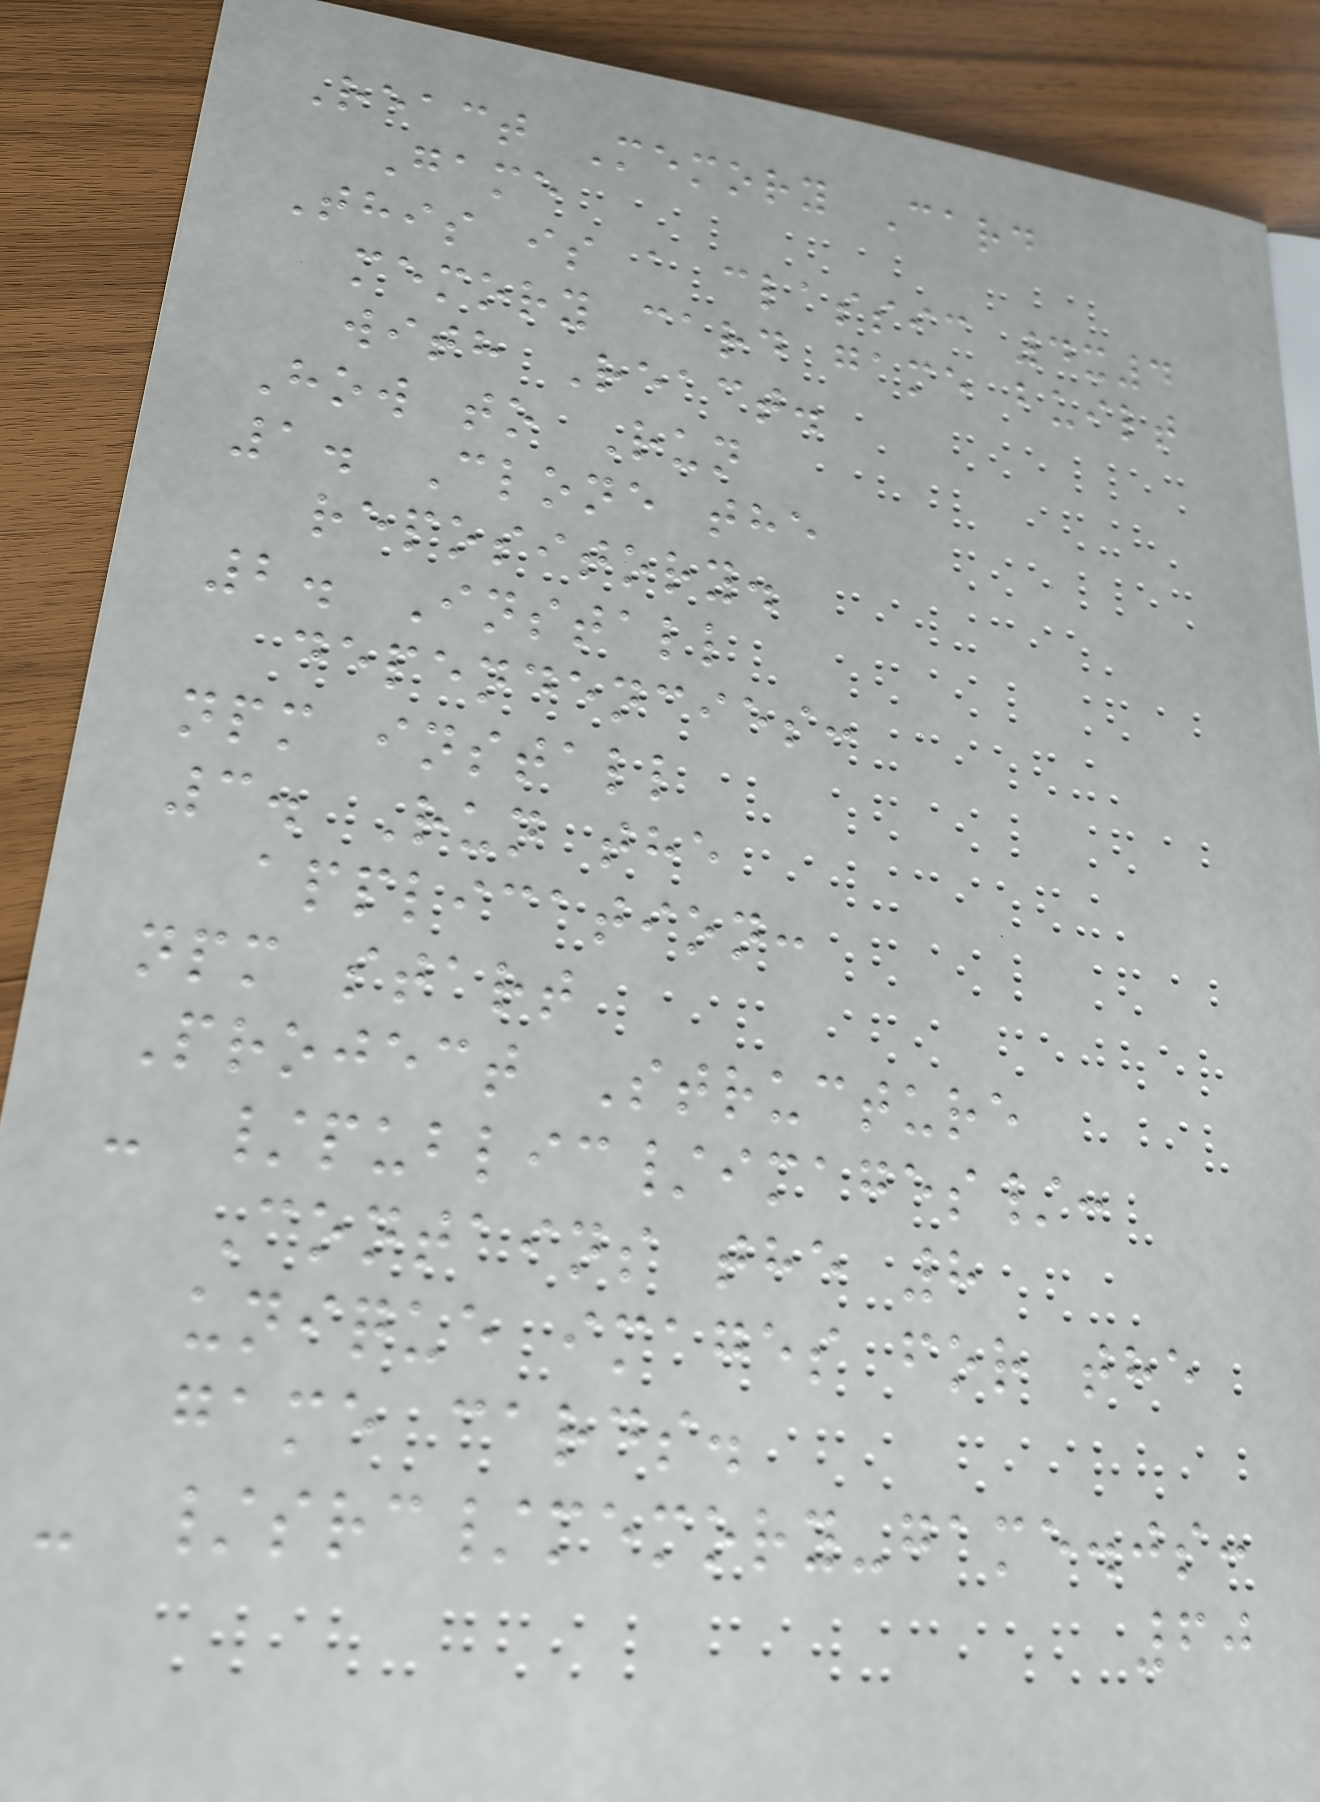React Memory Card
Game
This is a classic 4x4
memory card game built
with React.
How to Run
1. Clone the
repository.
2. Install
dependencies:
npm install
3. Run the
application:
npm start
Project Structure
- /public/images/:
Contains the 8
unique images for the
game cards.
- /src/memory-game.js:
60
